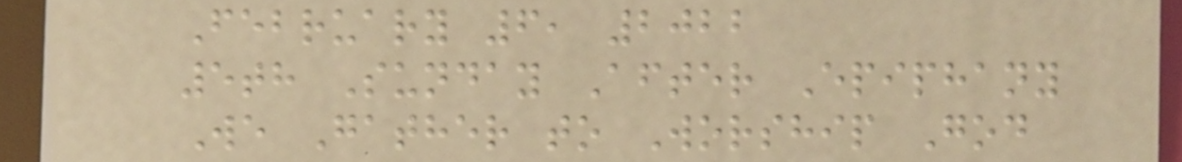February 6, 2022
5th Sunday After Epiphany
We Gather to Worship God
